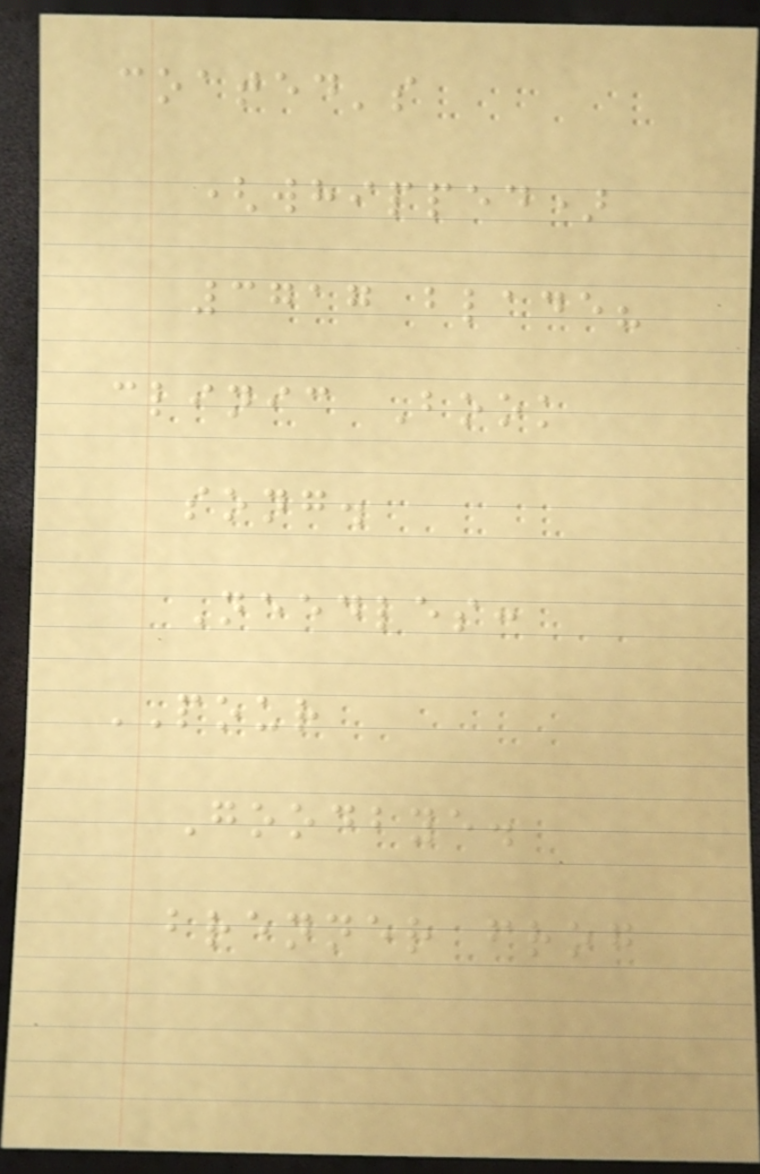coated's
(whipped)
3717 blade?
clinic Book
song.
Needles:
POUR
Goodbye.
brenner frog
